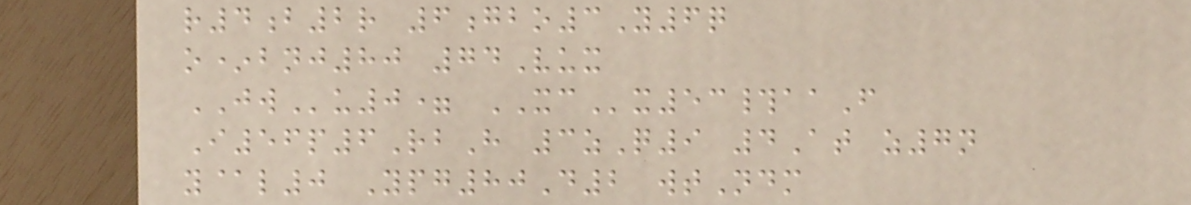r4b2r 6gbo3Y6q
o*bnj80 74Vux
JWu0= XCx53#aaF
I56p6RbH 3zQ9 4At z7n
y@l0 Ypg80D2 wtNdm
